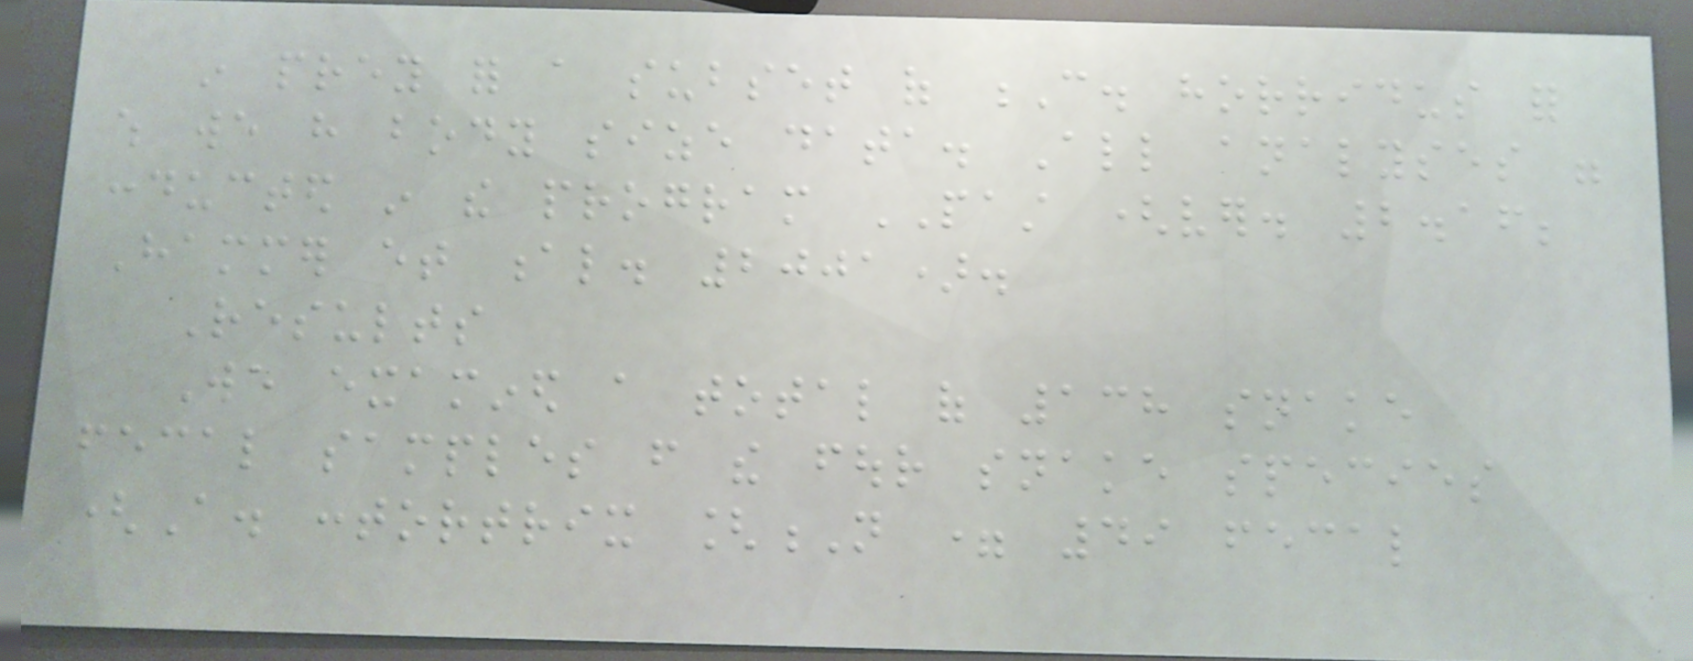in prey for a subset of C. horridus for
which we have body size data. All analyses were
conducted in the program PAST (ver. 2.16;
Hammer et al. 2001).
Results
We examined a total of 138 snake
fecal samples from the four snake species
(A. contortrix [N = 49 fecal
